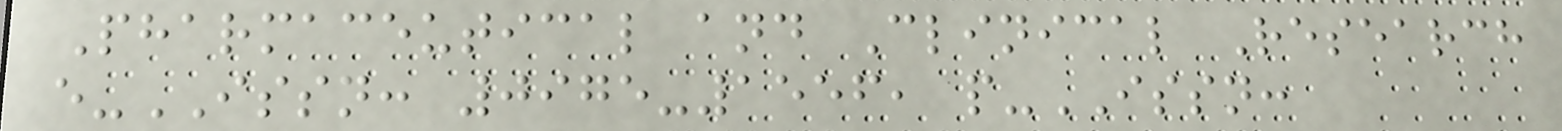Pharmaceutical and Clinical Research
e-ISSN: 0975-1556, p-ISSN:
